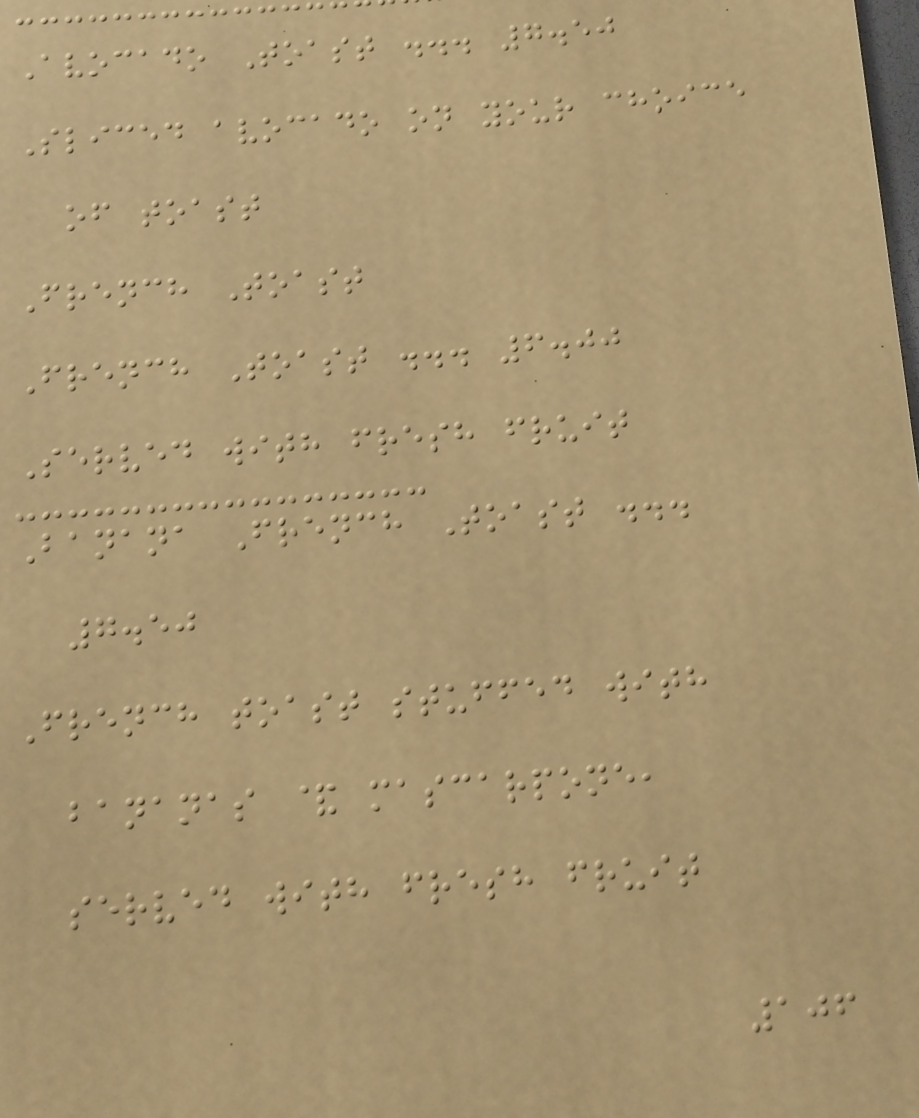Avocado Toast ... 7.50
Sliced avocado on your choice
of toast
French Toast
French Toast ... 6.00
Served with fresh fruit
Banana French Toast ...
7.50
French toast stuffed with
bananas & mascarpone,
served with fresh fruit
106
